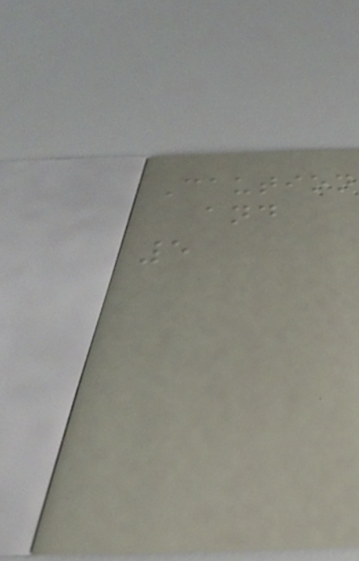Caution
and
5
